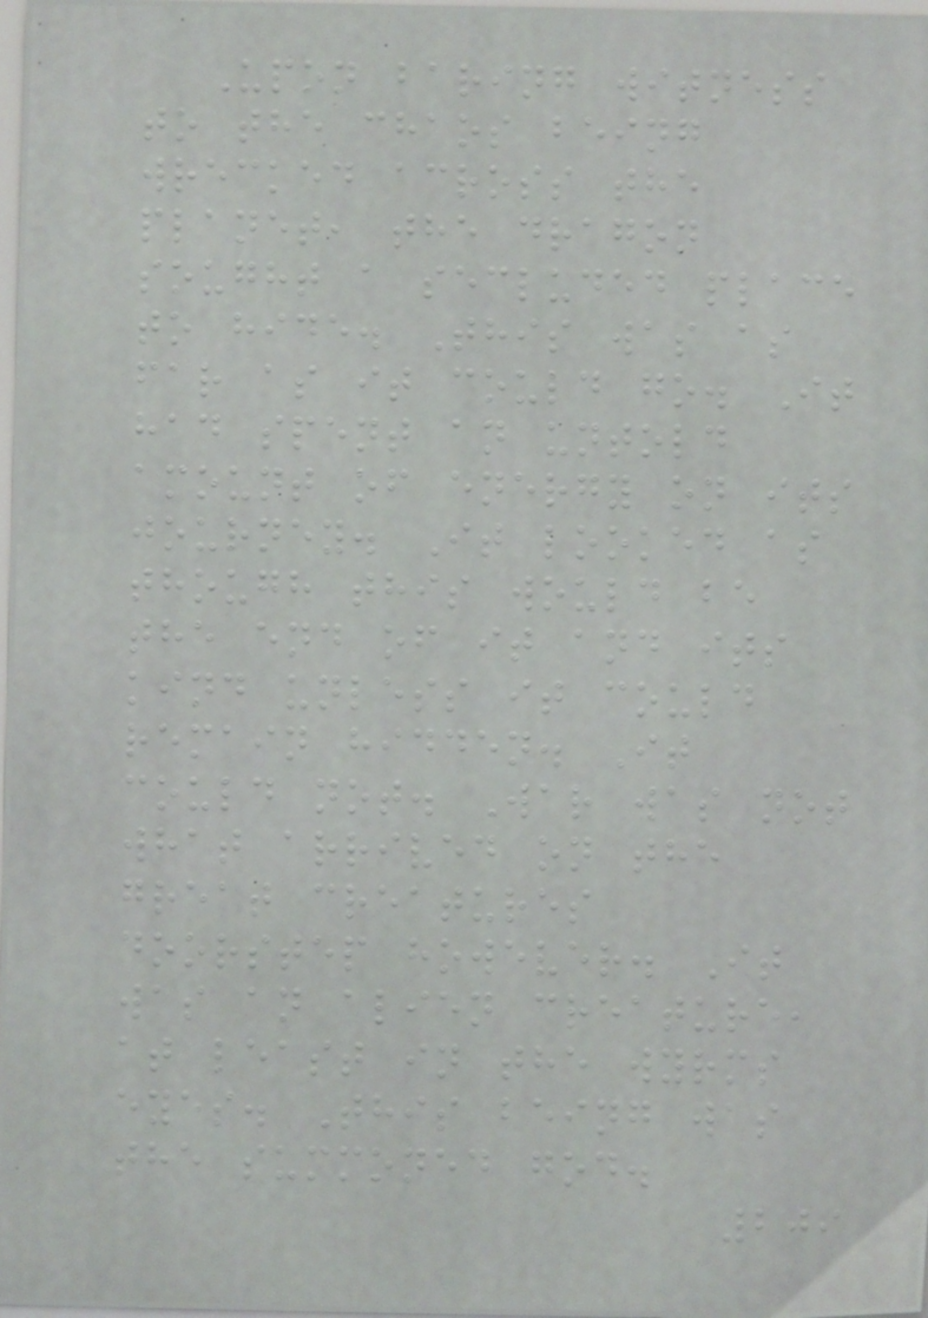Upon baring witness
to the chaos being
wrecked across the
planet, the dragon
sought a secluded place
to hide. This was as
far as it could go. It
had spent an untold
amount of energy on its
journey. It looked as
though this would be
the end of it and its
kind unless it could
remain hidden. It
could not. War was not
what arrived on the
great creatures
doorstep however. It
was an alien creature,
at least in the wyrms
eyes. This being was
the summoned god.
209
